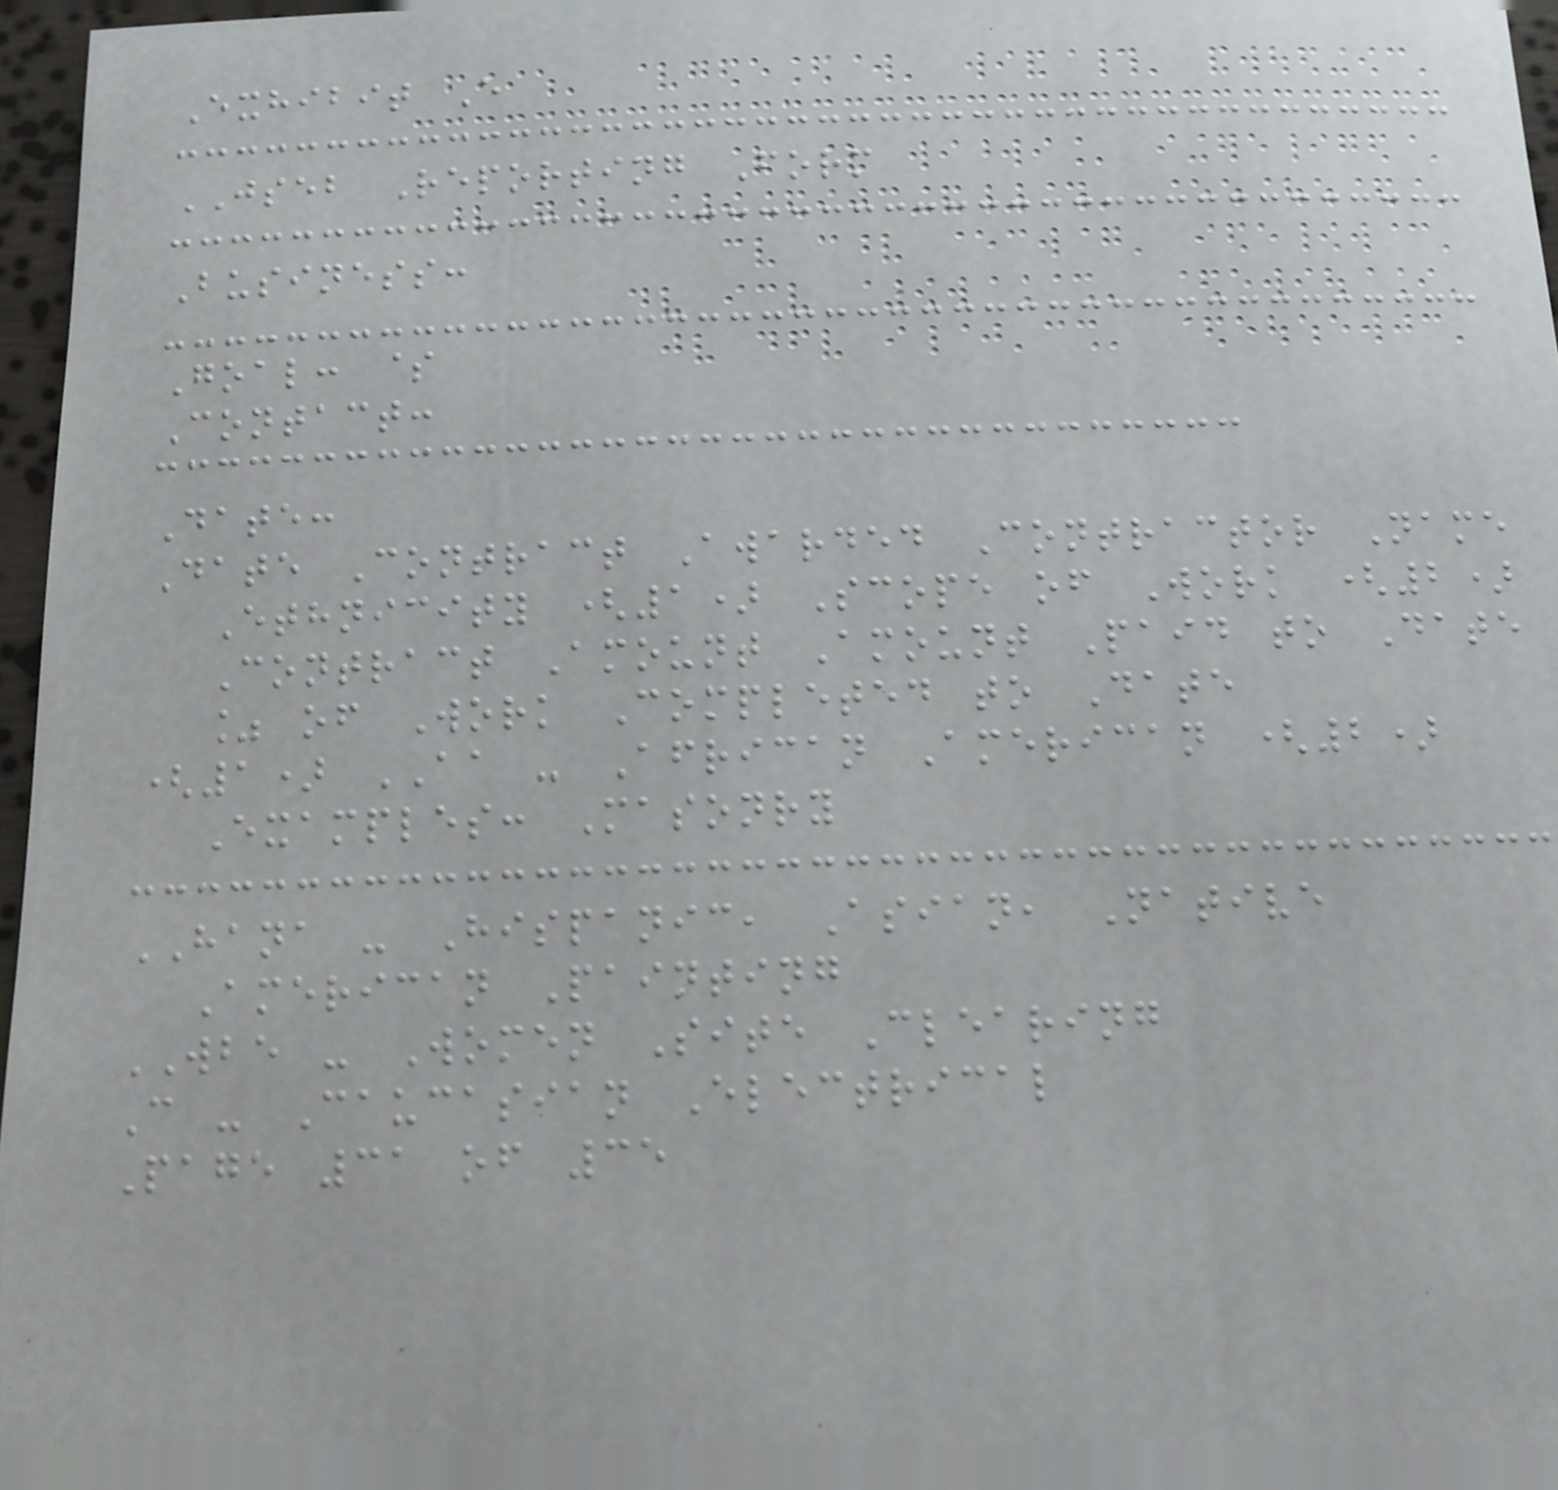Exhibit E
JSEB Reporting Form
Business:
Goal: $
Contact:
Date:
Date Contract Awarded Contractor Name
Ethnicity (1) Scope of Work (2)
Contract Amount Amount Paid to Date
% of Work Completed to Date
(1) AA - African American (2)
Examples: Masonry
HANA - Hispanic, Asian, Native
American Painting
WBE - Women Site Clearing
C - Caucasian Electrical
Page 31 of 35
